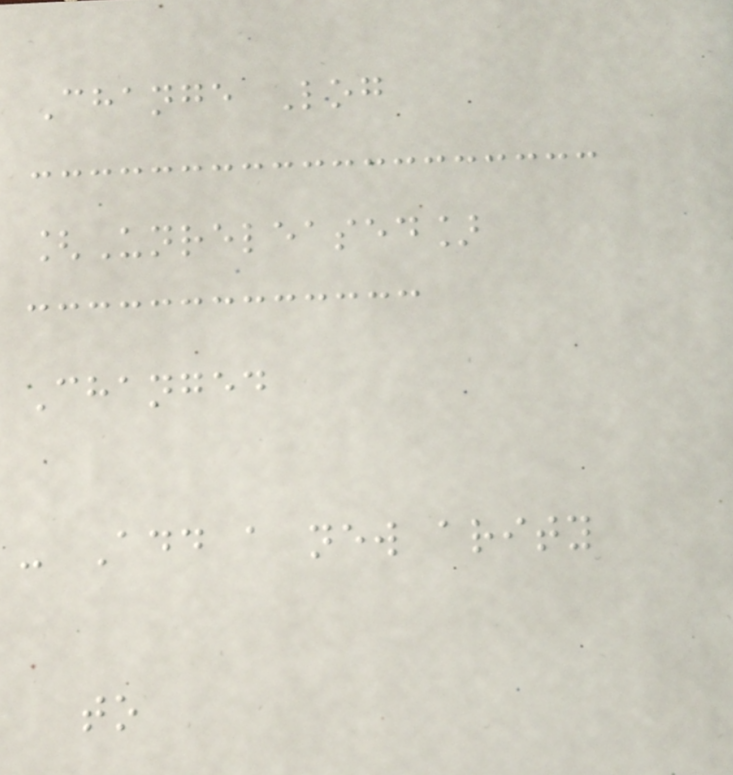Change Log
[Unreleased]
Changed
- Add a new arity
to
